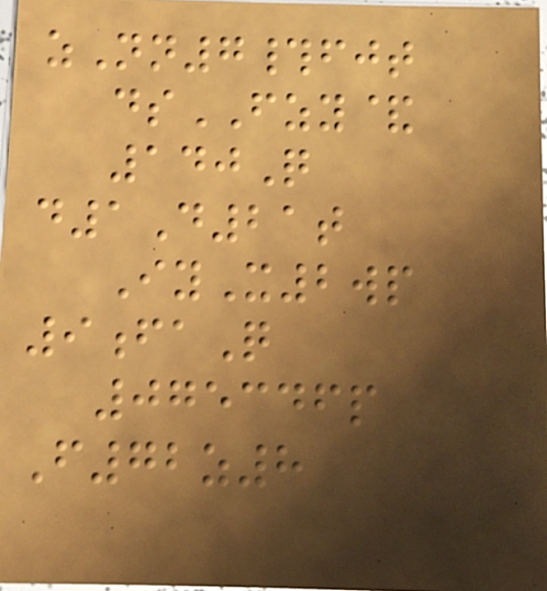zNn7#fjt
dsFZY&
140Q
d1D21t
IyX2wp
9faQ
075346p
F72z8
